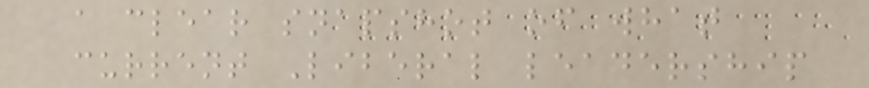a clear snapshot of what
current Liberal leadership
